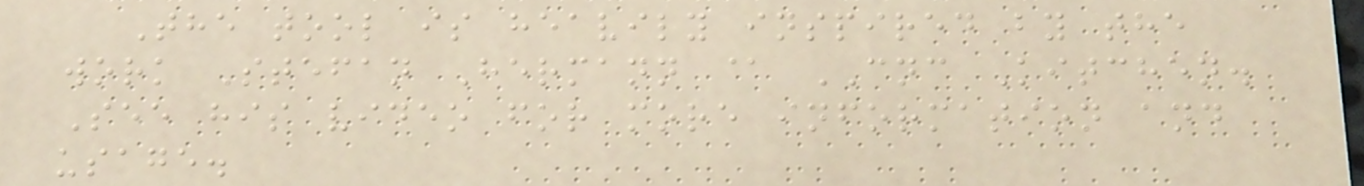The tool is heavily inspired by the
work Stefan Hermann @ CNC Kitchen.
See his video for more information and
usage.
